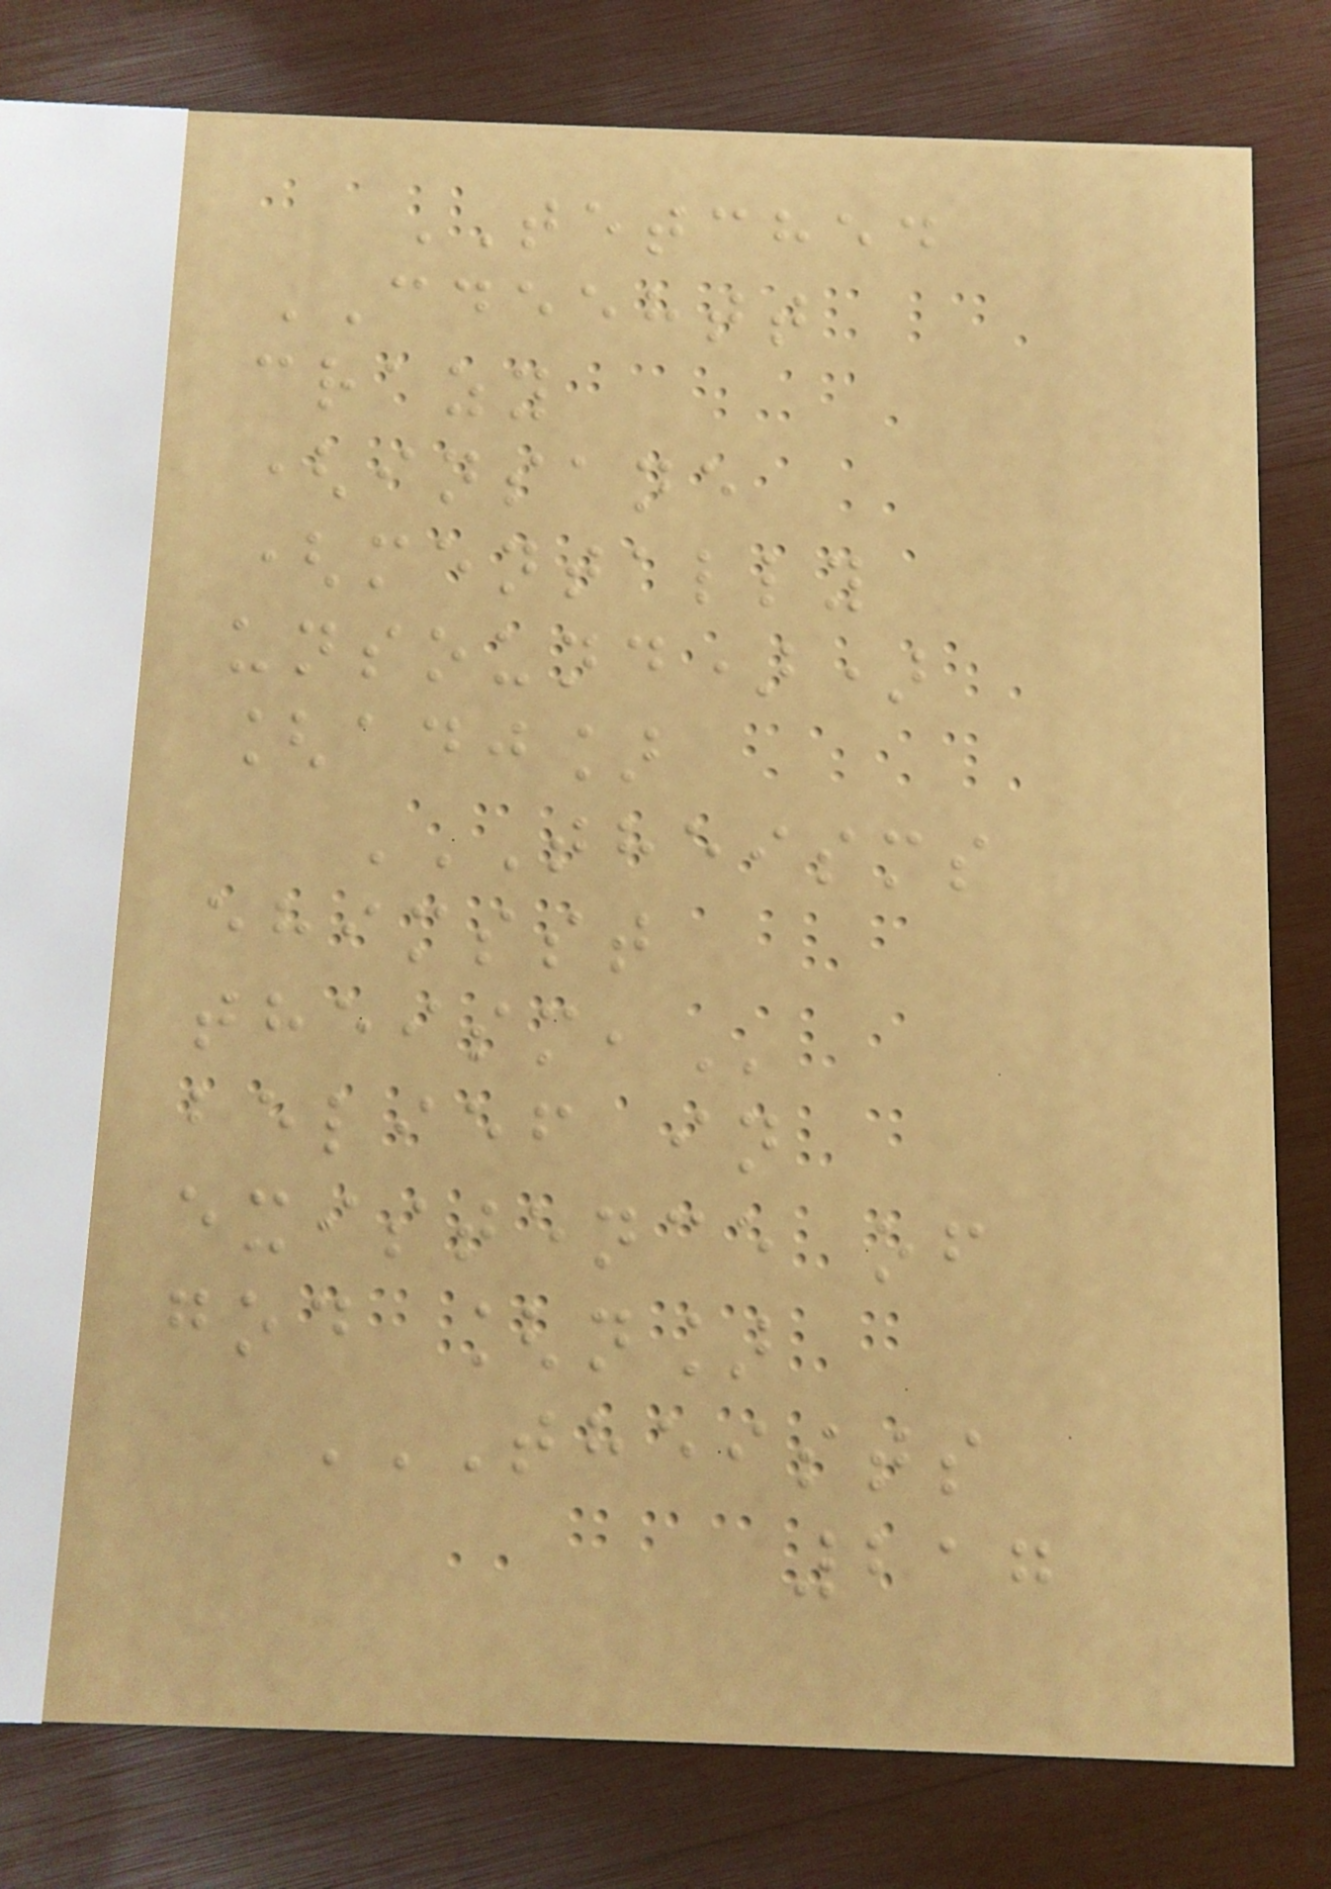TETCHED
CDEEHTT
crazy
(insane
(mentally
unsound))
[adj]
THEISMS
EHIMSST
THEISM,
belief in
existence of
god [n]
THEISTS
217
